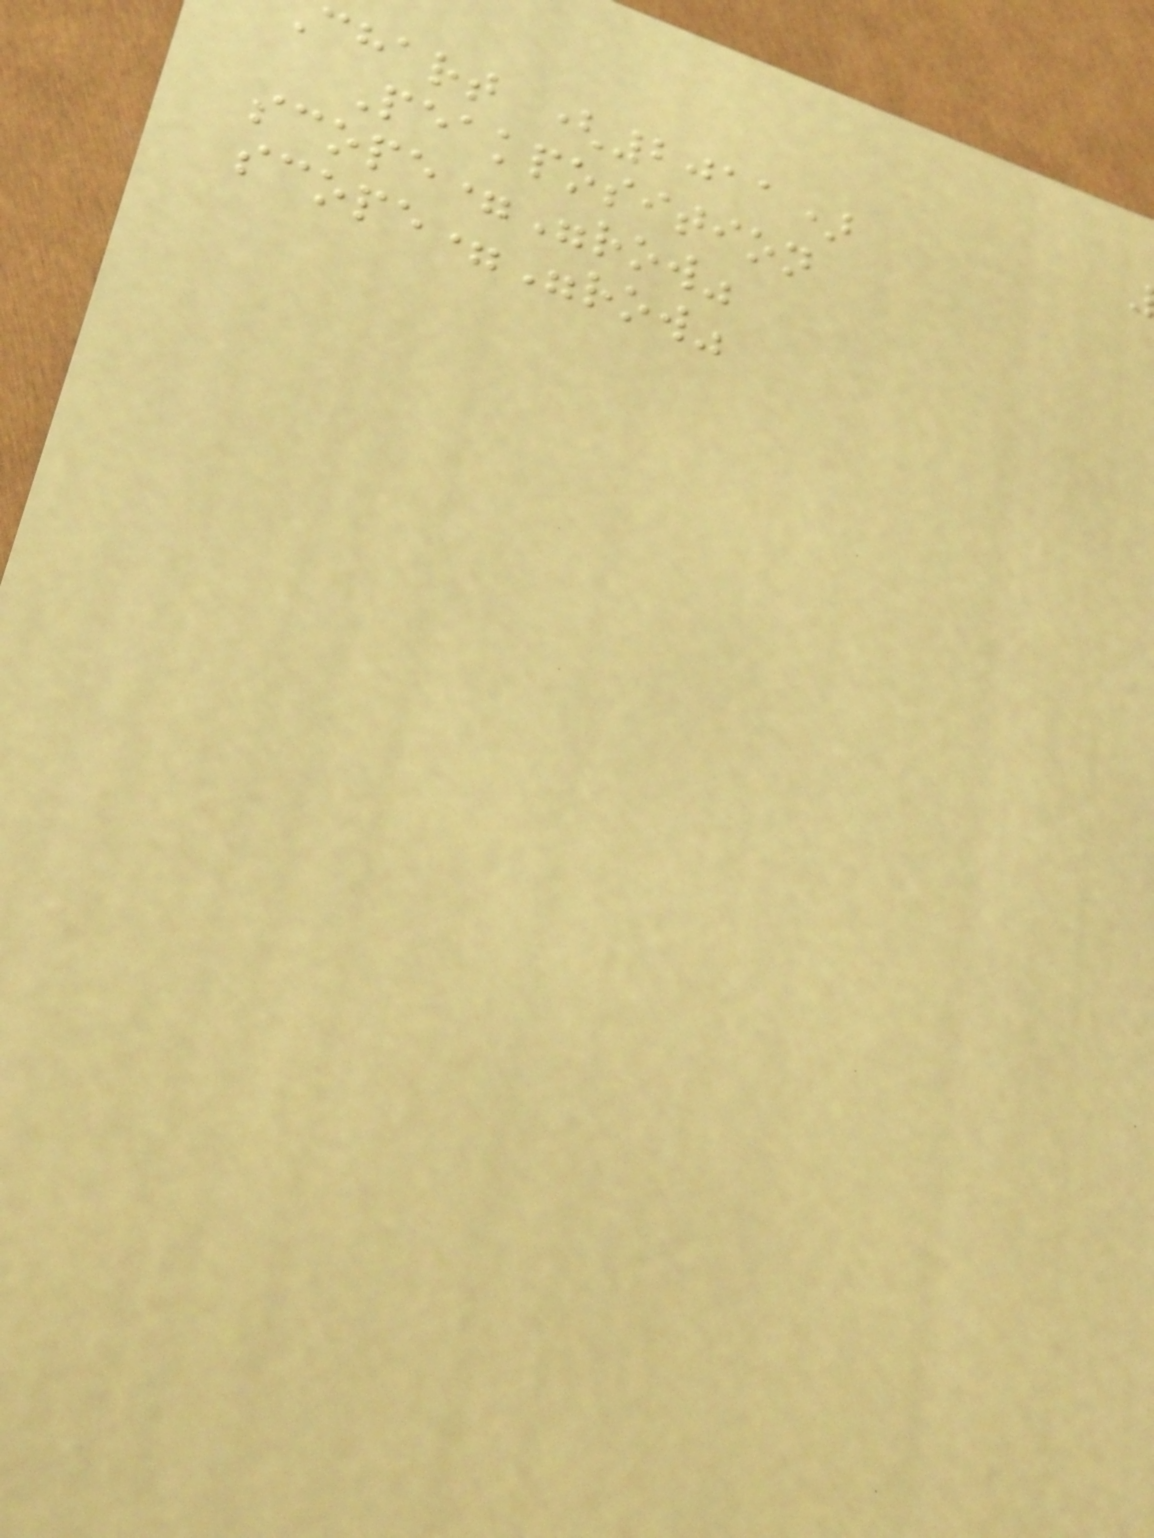chart (2011)
Peakposition
scope="row"
scope="row"
